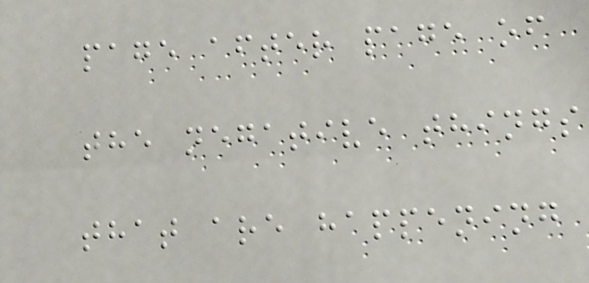page after page of
the negative things
that are happening
